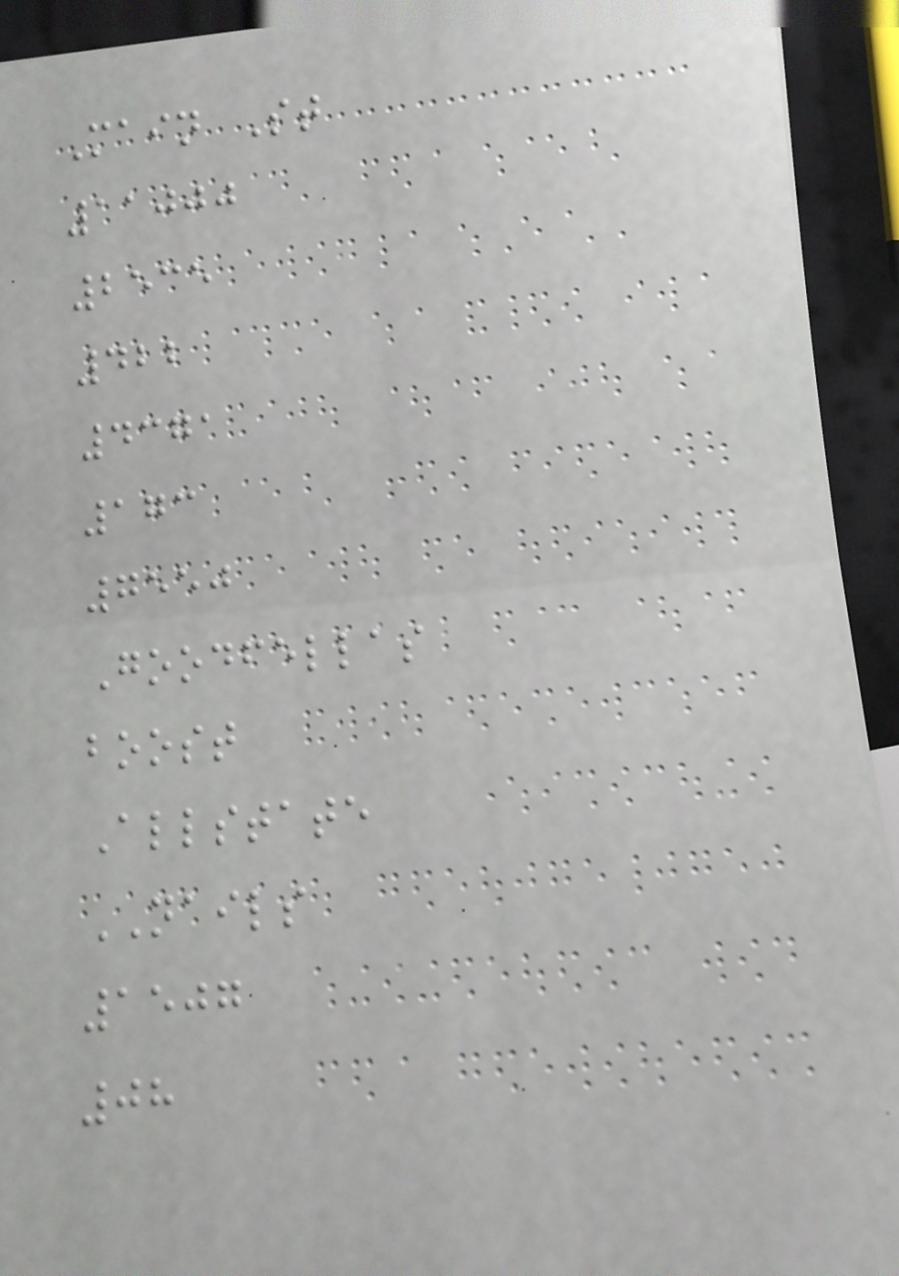Main St
11000
2535
422
4371
173
7550
Goodfellas
boost
Allstate
NAILS
1507
08
